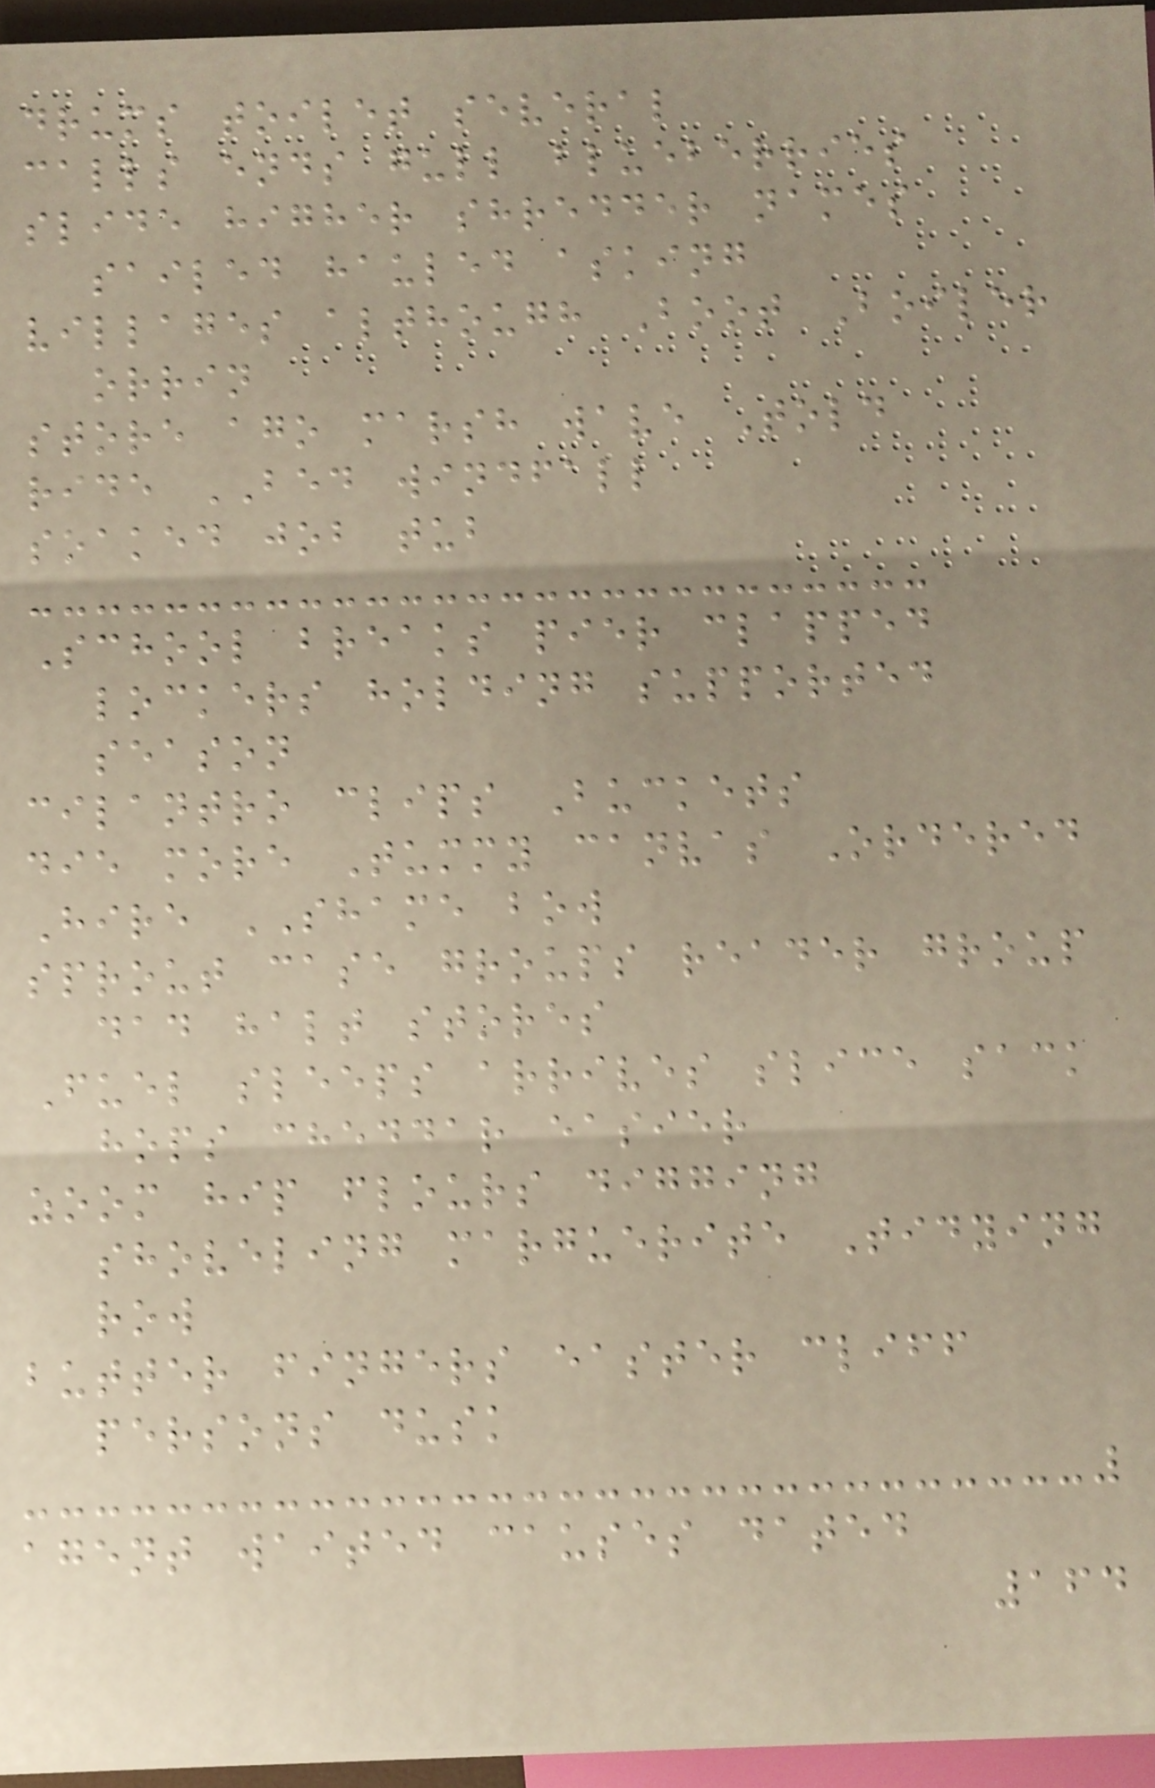drums toilet several
calls ends gull blueberries
slide higher shredder names
sailed hauled asking
villages although Boot Boiler
orrin
store ago marsh wave Told
ride BED windfall
soaked job tub
School breaks pier clapped
lockers holding supported
season
cilantro clips Buckets
die more Tummy canvas Ordered
Hire SHAME bow
sprout case groups reader group
dad halt stores
Fuel sleeps arrives slice sack
hops cheddar easier
zoom hip flours digging
shoveling marguerite Tidying
row
butter fingers easter cliff
persons dusk
agent waited causes dated
164
